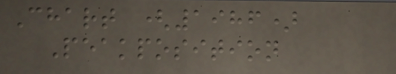Chart (1986)
Peakposition
